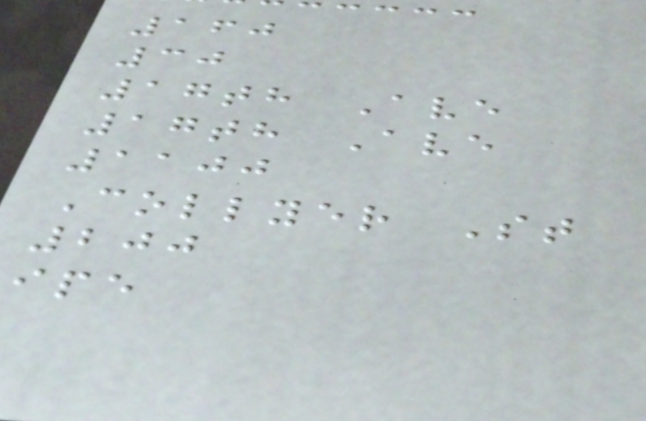160
30
17th Ave
17th Ave
1100
Collyer St
200
ipe
